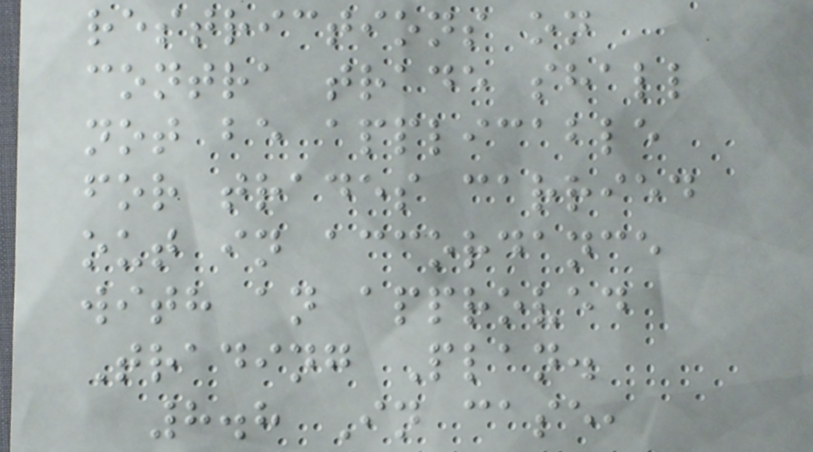restrictions on
contra trade shall
not be applicable
for trades carried
out in accordance
with an approved
Trading Plan.
8.8 In case,
